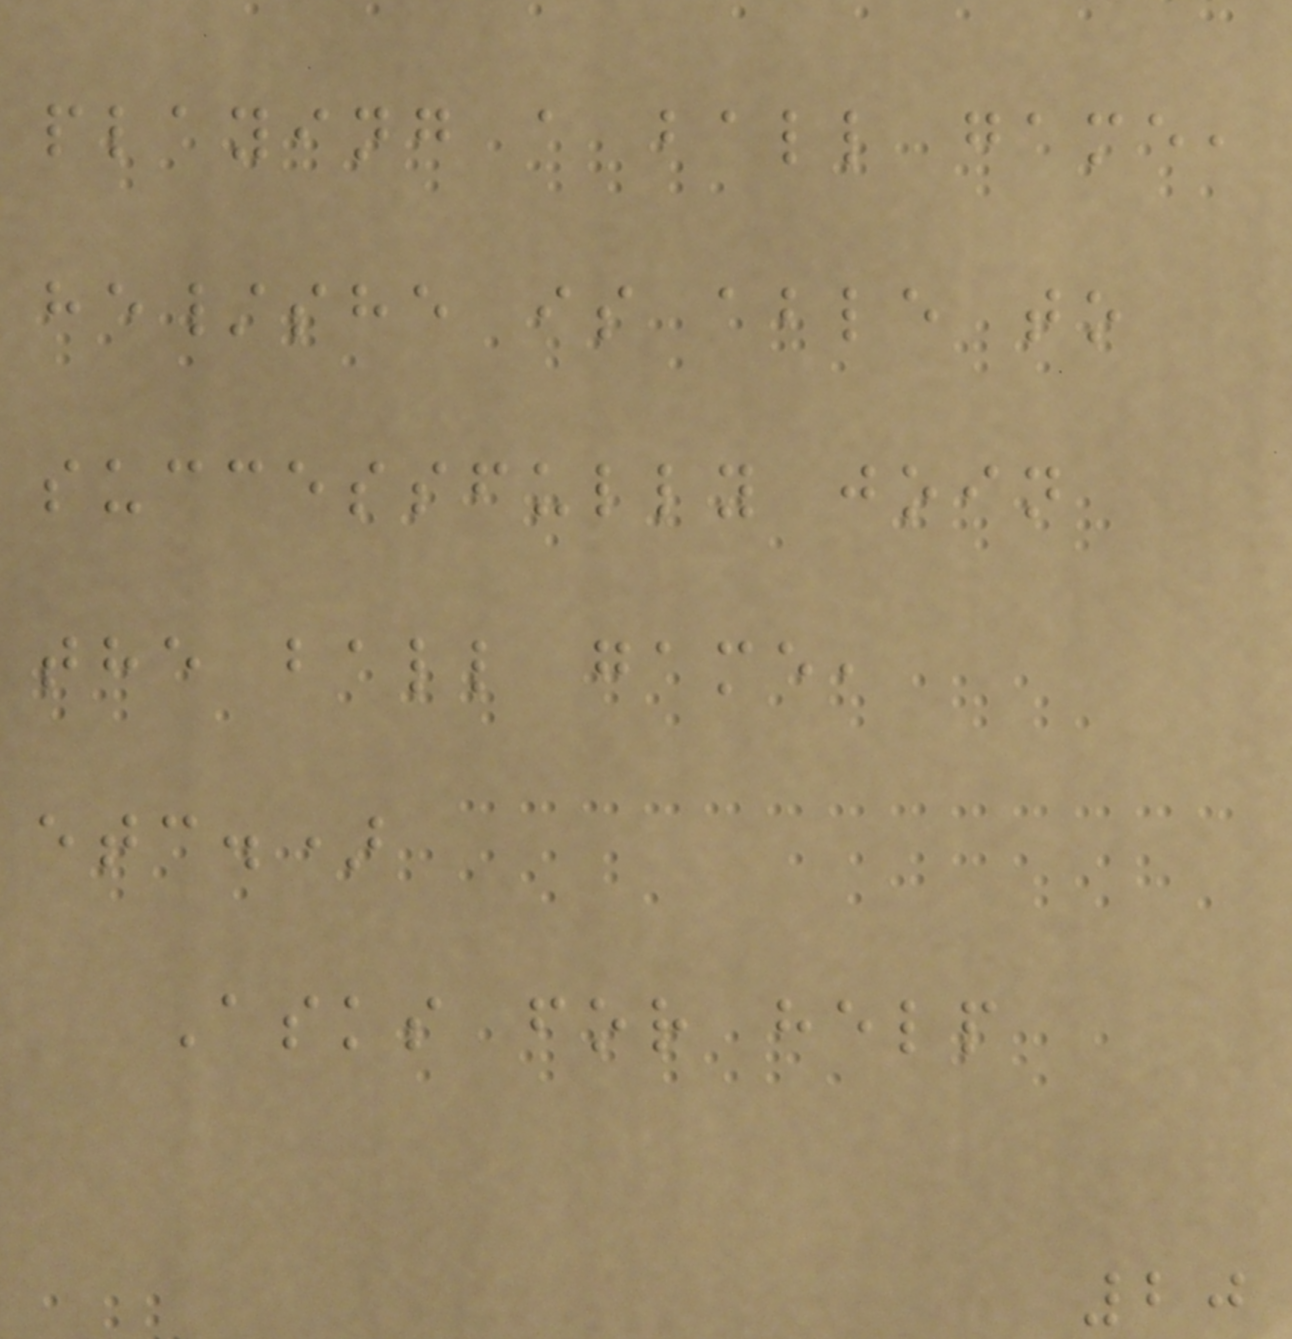playing a ball game,
he/she is able to
successfully join
the ball game,
etc.)
Asks for help
20
